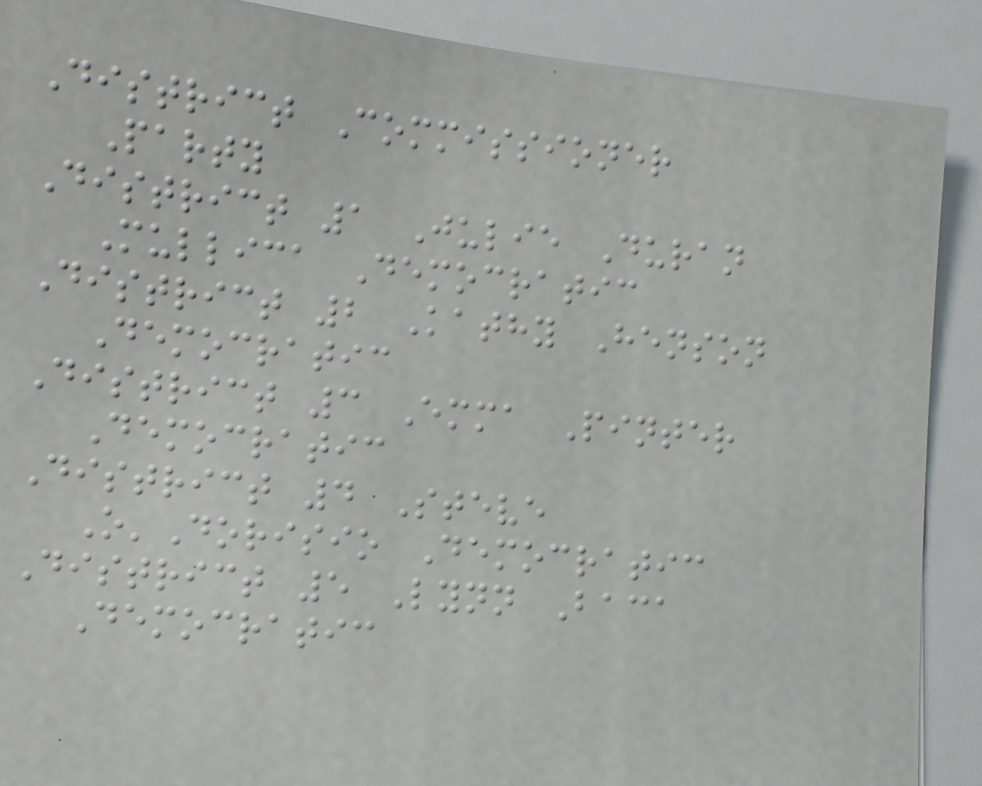District Commissioner
Party
District 1 Julie Duran
Mullica Democratic
District 2 Kathy Henson
Democratic
District 3 Emma Pinter
Democratic
District 4 Steve
O'Dorisio Democratic
District 5 Lynn Baca
Democratic
